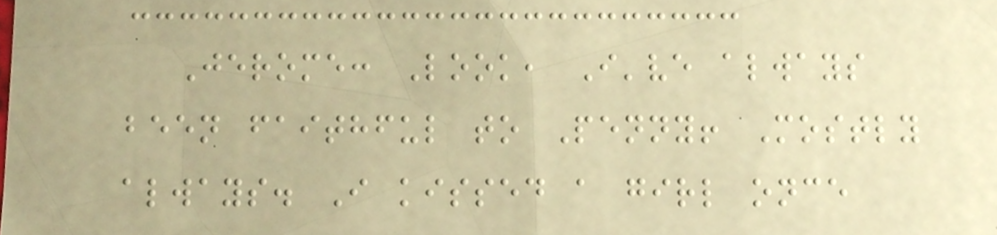Jerome: Look, I've always
been faithful to Penny! Mostly
always. I kissed a girl once
